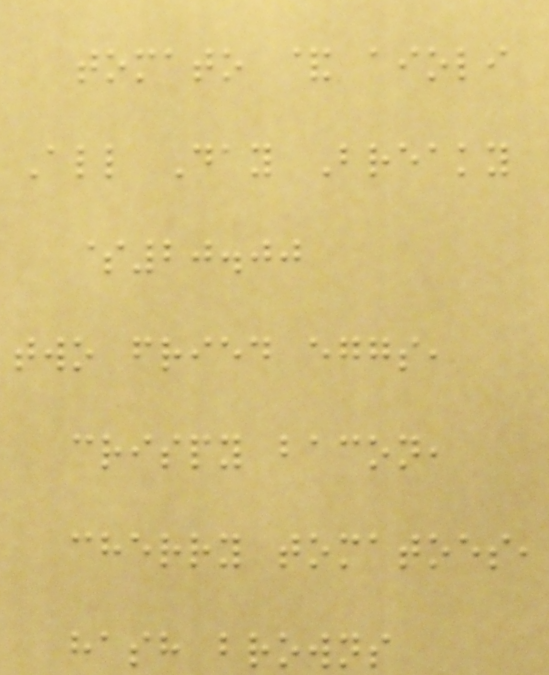tomato & aioli
All Day Breaky
$20.00
two fried eggs,
crispy bacon,
cherry tomatoes,
hash browns
